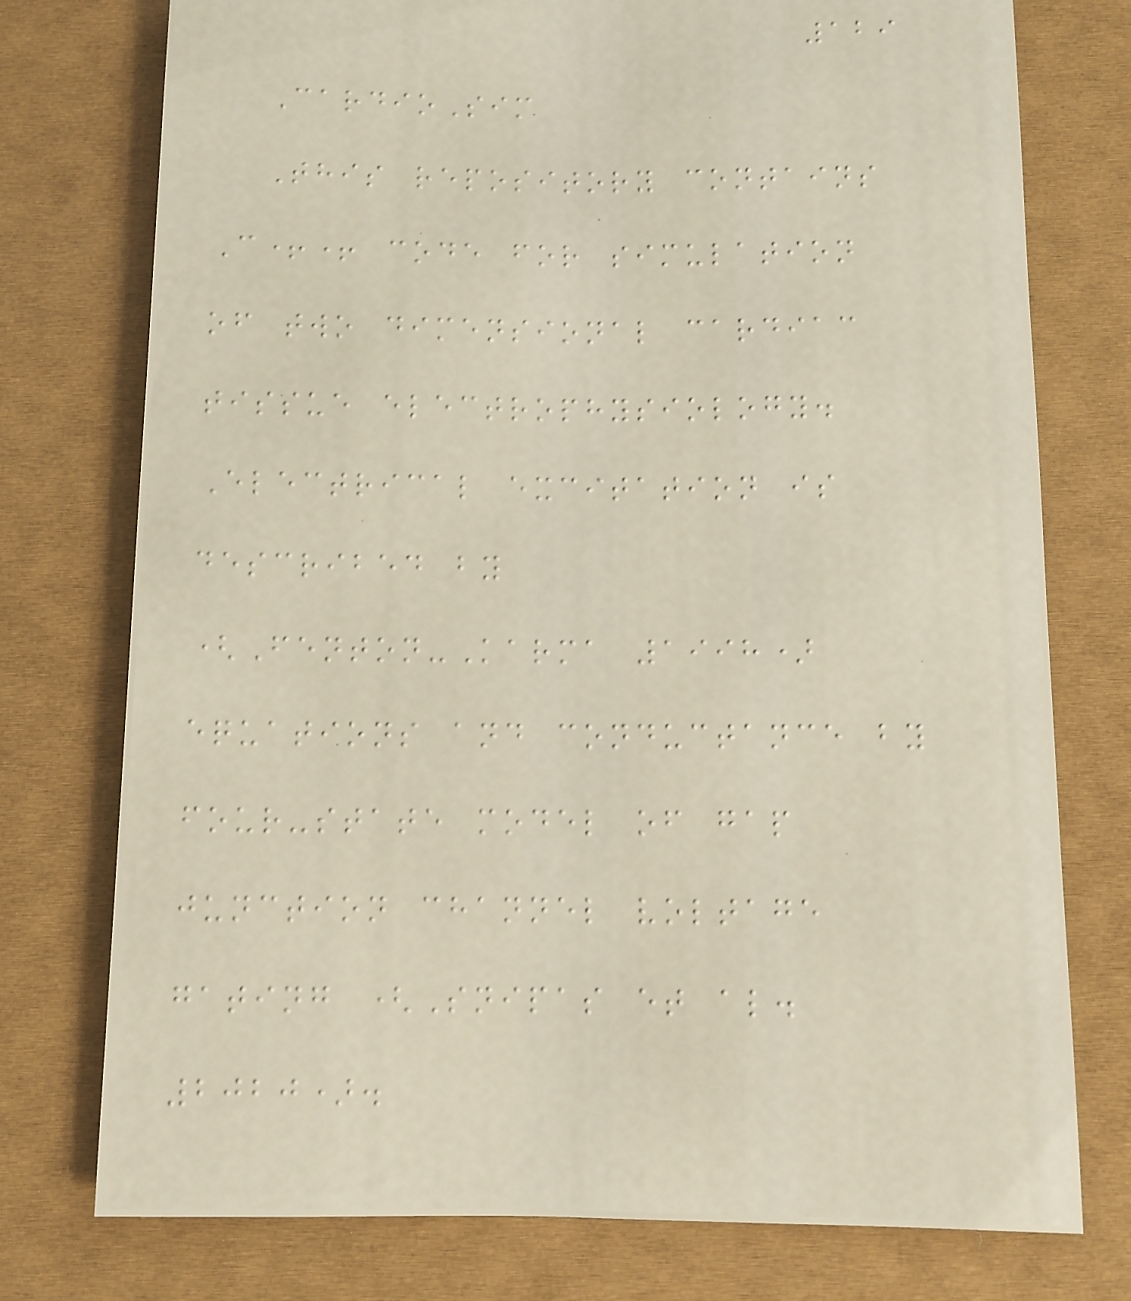129
CardioSim
This repository contains
C++ code for simulation
of two dimensional cardiac
tissue electrophysiology.
Electrical excitation is
described by
(Fenton-Karma 1998)
equations and conductance by
four-state model of gap
junction channel voltage
gating (Snipas et al.
2020).
